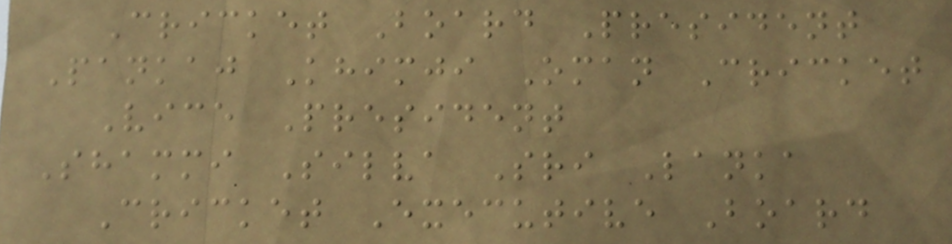Cricket Board President
Pankaj Khimji Oman Cricket
Vice President
Shammi Silva Sri Lanka
Cricket Executive Board
